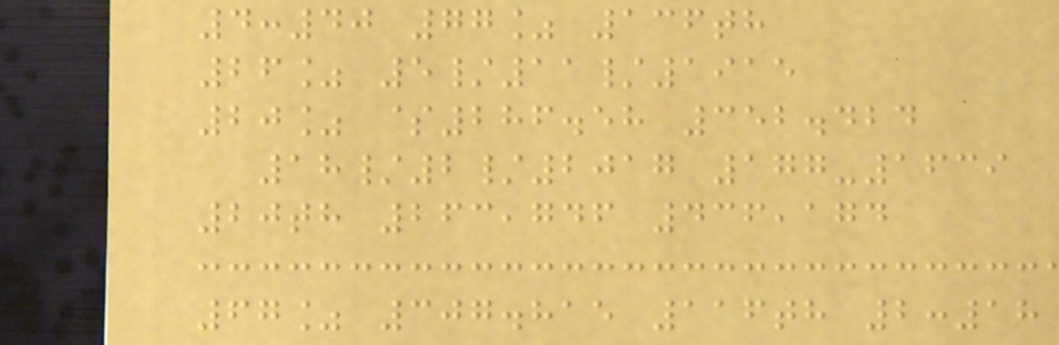4:40 77% 136th
26% 5/11/1915
20% $286.58 352.424
18/2/2017 177-1639
20th 263,746 436,174
67% 307.815 116th 2:18
